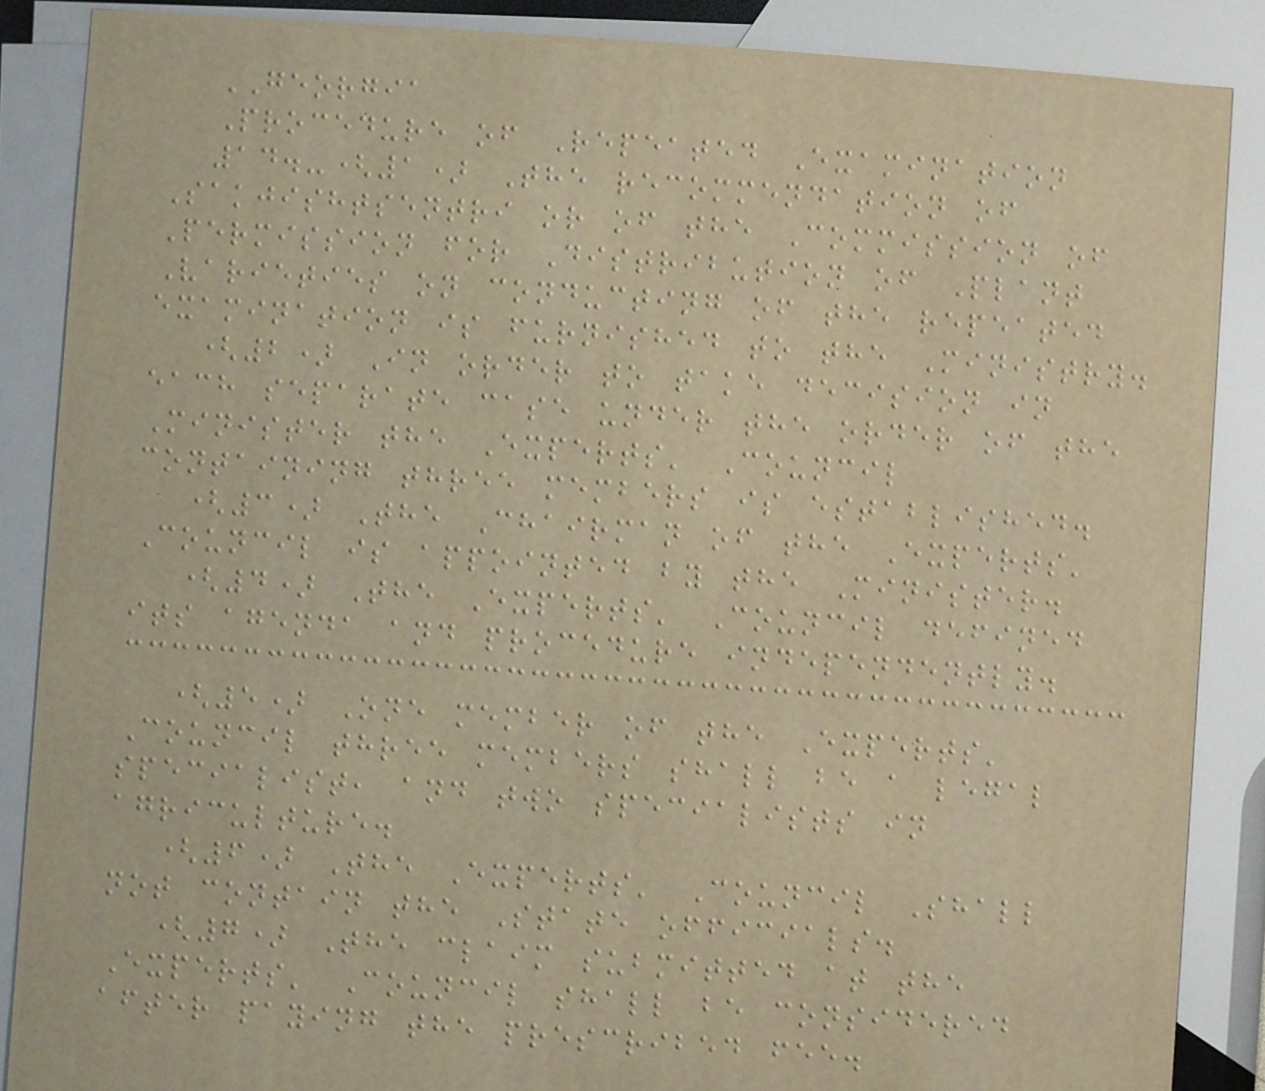GEORGIA
Procedure of Repeated Examination
14.-(1) The recommendation of
Sakjishtsentri or of the Commission of
Permission for Distribution of Plant
Varieties on conducting of the repeated
examination is furnished to the Ministry.
(2) In order to take decision in
each separate case under the order of the
Minister the Experts' Council
containing three members is established.
(3) The Chairman of the Experts'
Council is appointed by the Minister.
(4) The Experts' Council defined
its agenda and procedure independently.
(5) One member of the Experts'
Council three members shall be a legal
specialist, and two specialists in
agriculture.
(6) The Experts' Council Shall
not contain the State officials.
(7) The claim submitted at the
Experts' Council shall be considered
after paying the prescribed fee.
